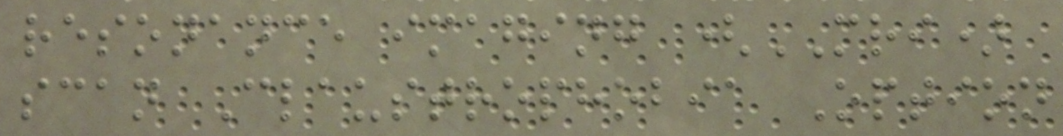resonance imaging (MRI)
scan Claustrophobia Option
